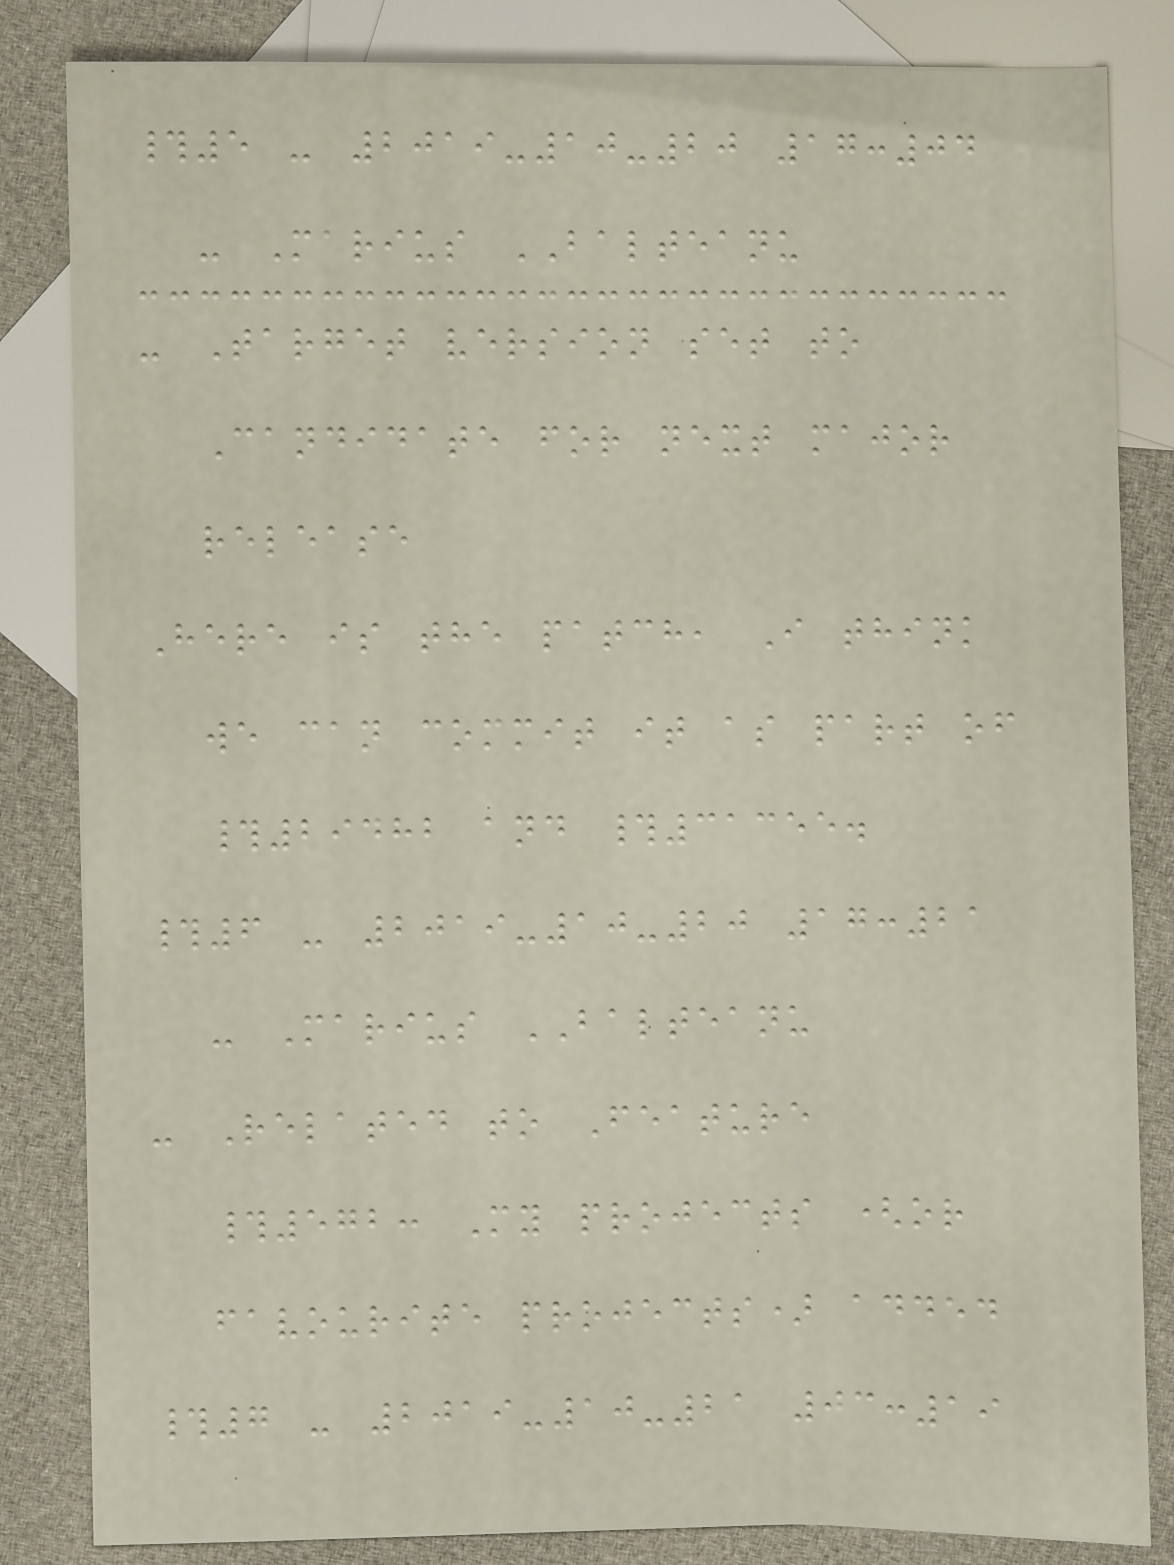#5 - 2019-10-20 17:04
- Marius BALTEANU
- Target version set to
Candidate for next major
release
Here is the patch, I think
we can commit it as part of
#29482 and #31355.
#6 - 2019-10-20 17:21
- Marius BALTEANU
- Related to Feature
#572: My projects (or
favourite projects) added
#7 - 2019-10-21 03:19
